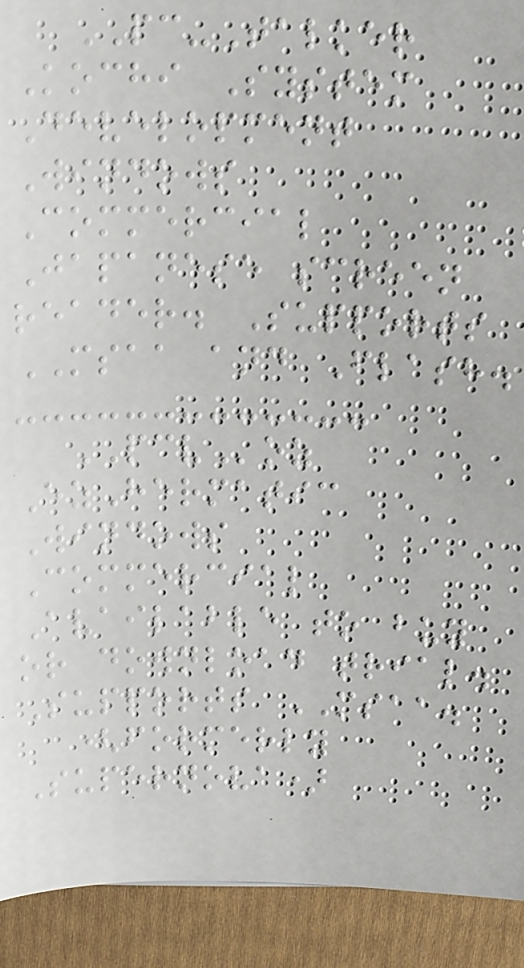PC-Talker
Kochi System
Development
Windows
Commercial
Japanese screen
reader. Supports
MSAA and Flash.
PCVoz
EzHermatic
Windows
Commercial
Available to buy
or download trial.
Supports MSAA.
(formerly
Supernova)
